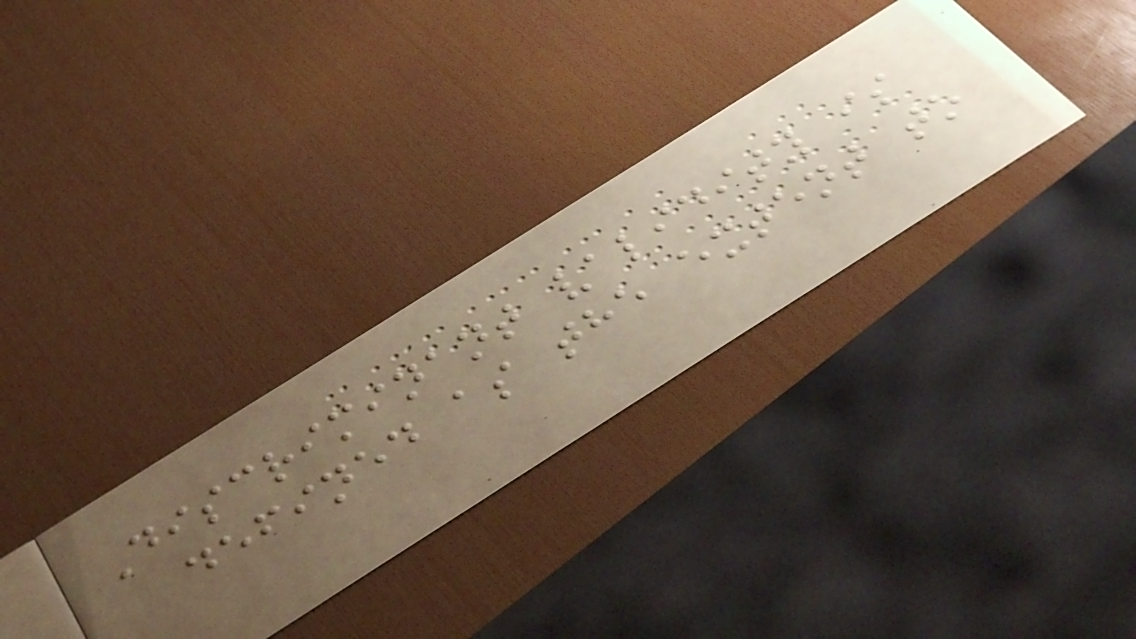Discriminant validity is
defined as the extent to
